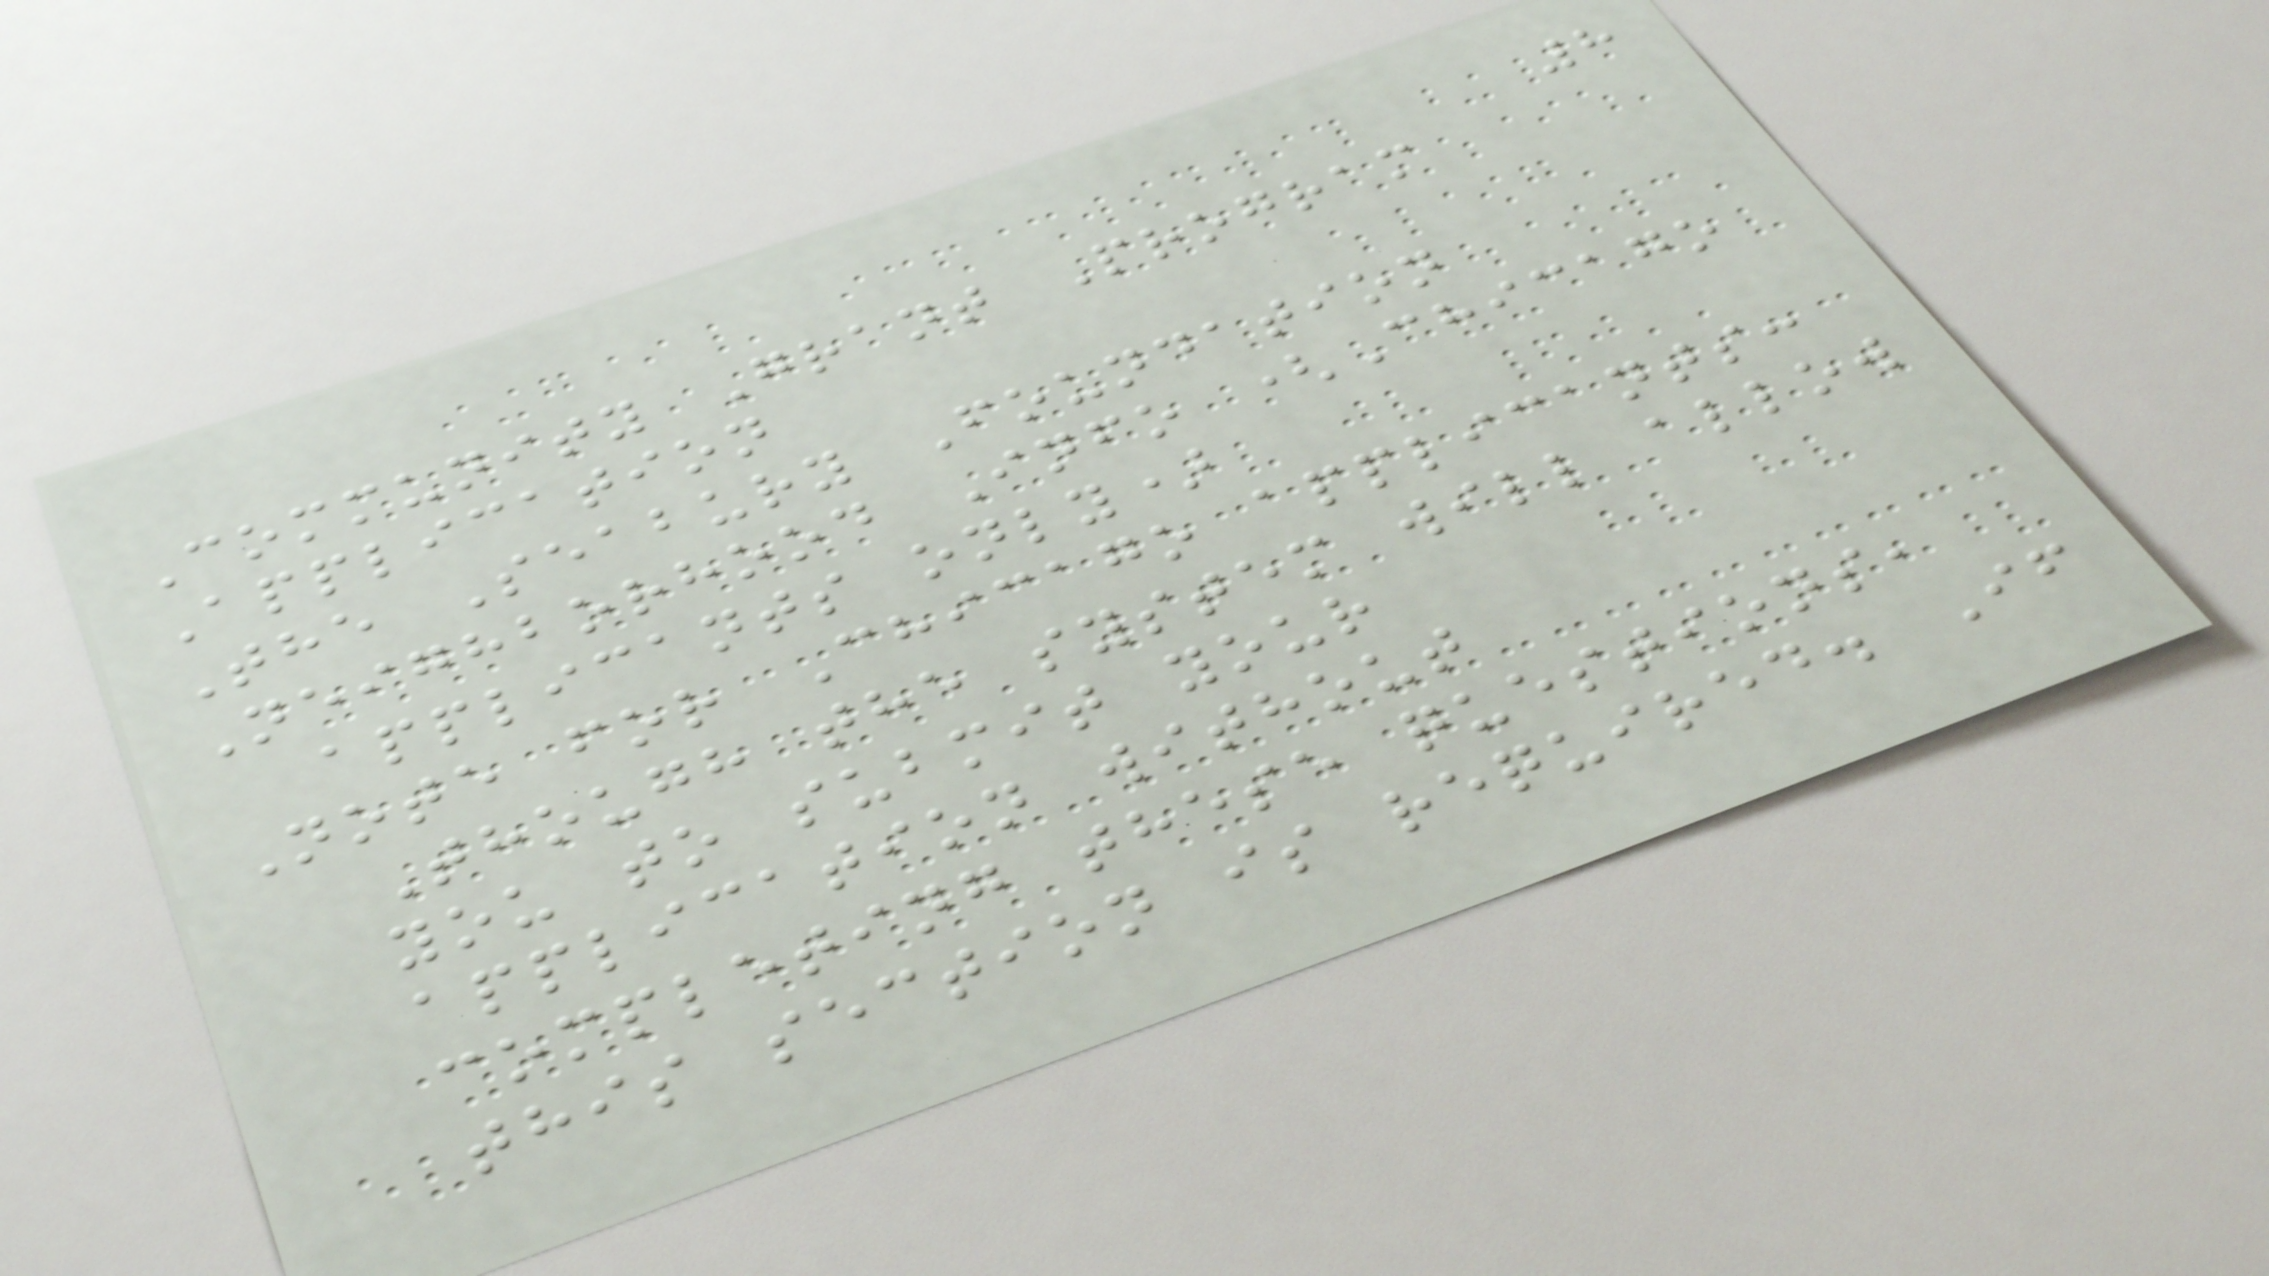8
Community Grant Program
Application
The Seabury Foundation
Neighborhood Info (Chicago
applicants only)
Note for Chicago applicants:
Though the system will allow
you to submit your
application without
completing these questions,
this section is required. If
